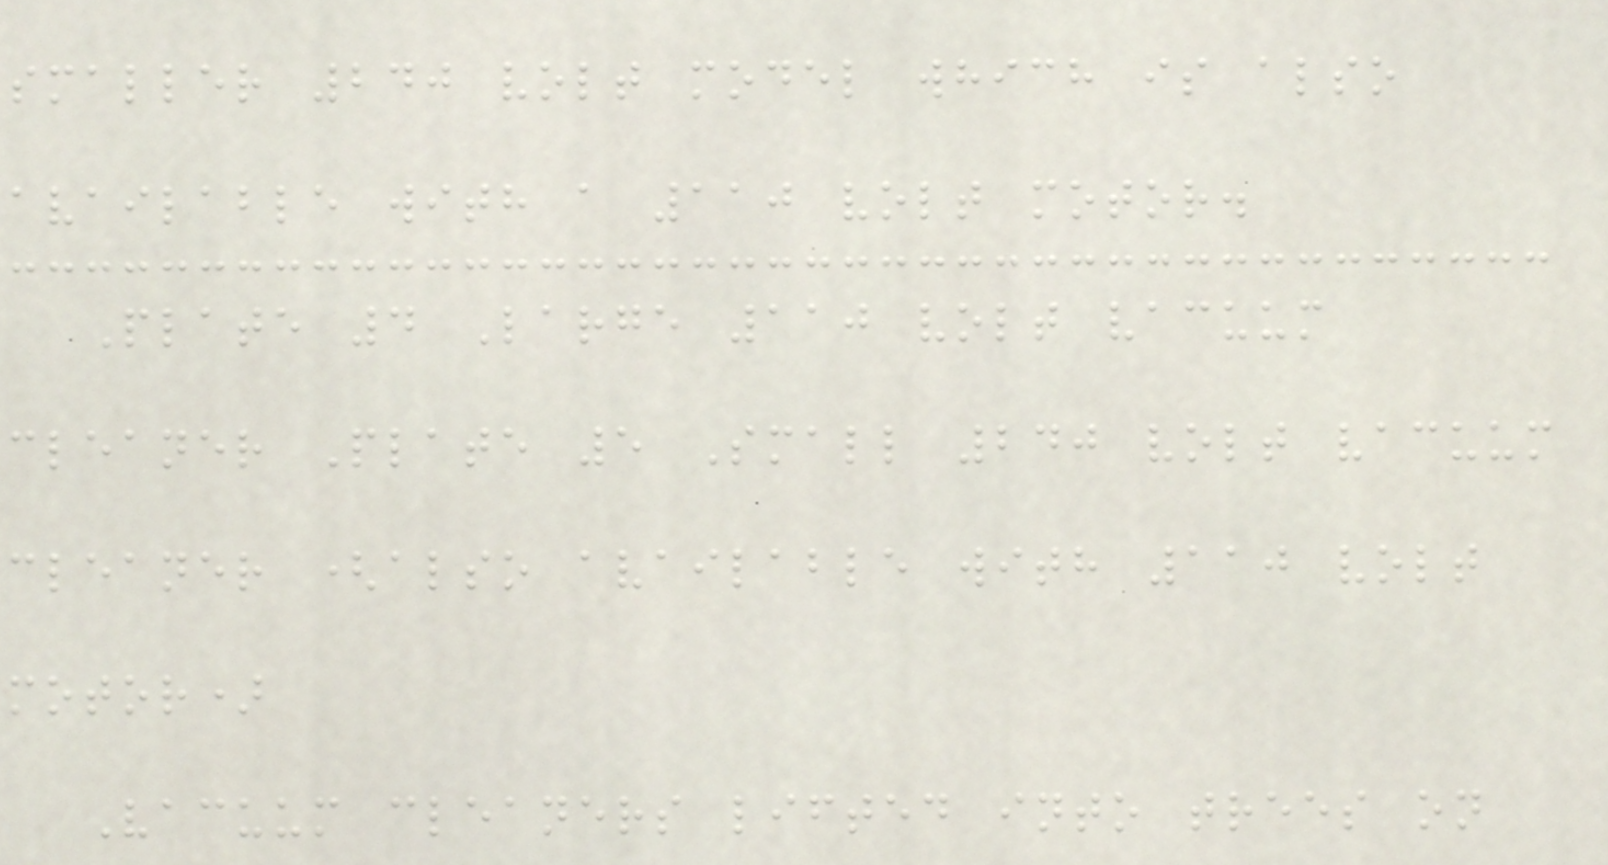smaller 240 volt model which is also
available with a 110 volt motor.
Plate 4 Large 110 volt vacuum
cleaner Plate 5 Small 240 volt vacuum
cleaner (also available with 110 volt
motor)
Vacuum cleaners lifted into trees on
